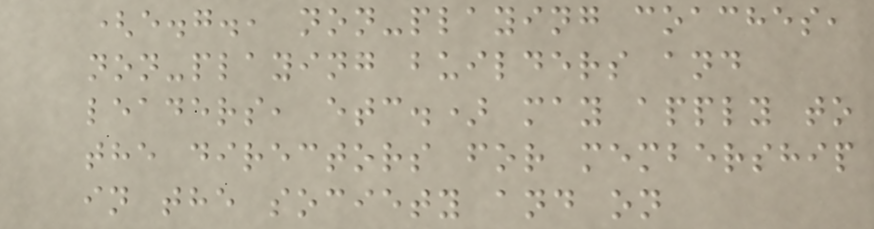(e.g., non-playing coaches,
non-playing builders and
leaders, etc.) may apply to
the directors for membership
in the society and on
